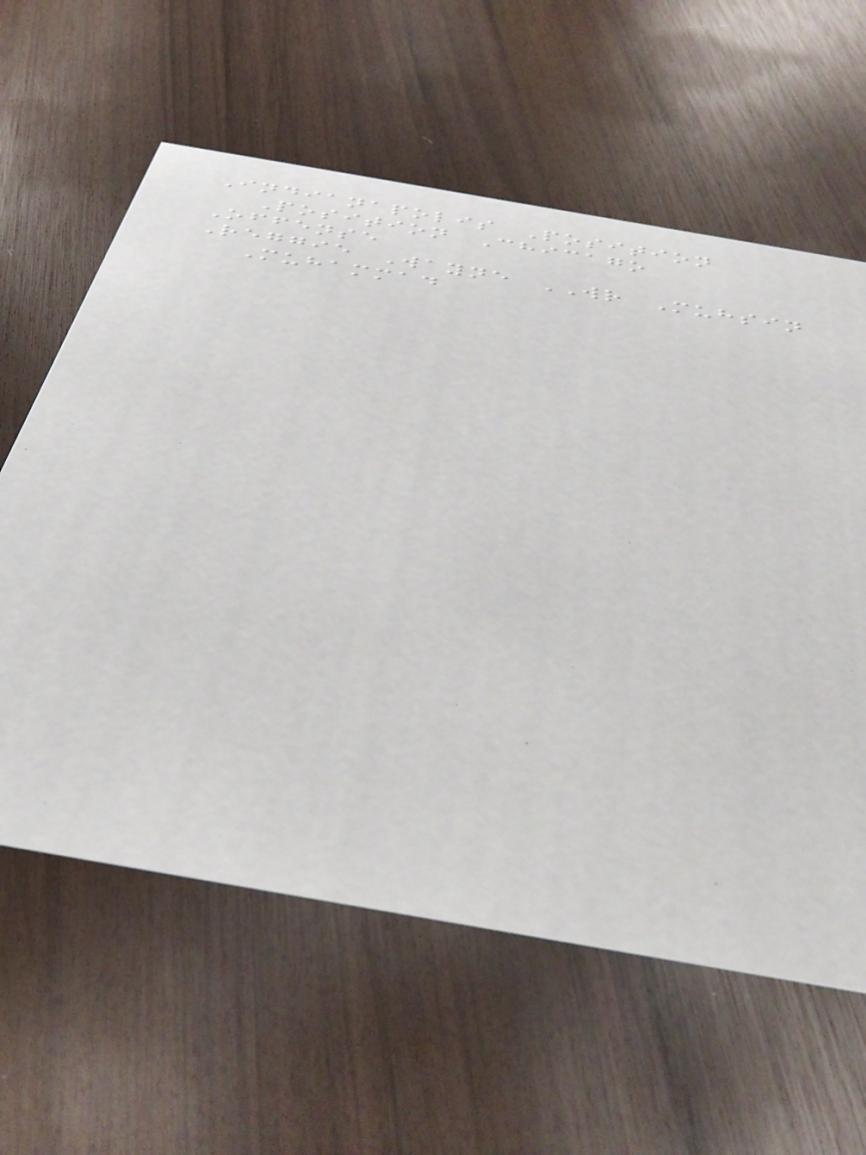Indianapolis Position
Position Chicago
Offense
Reggie Wayne WR Muhsin
Muhammad
